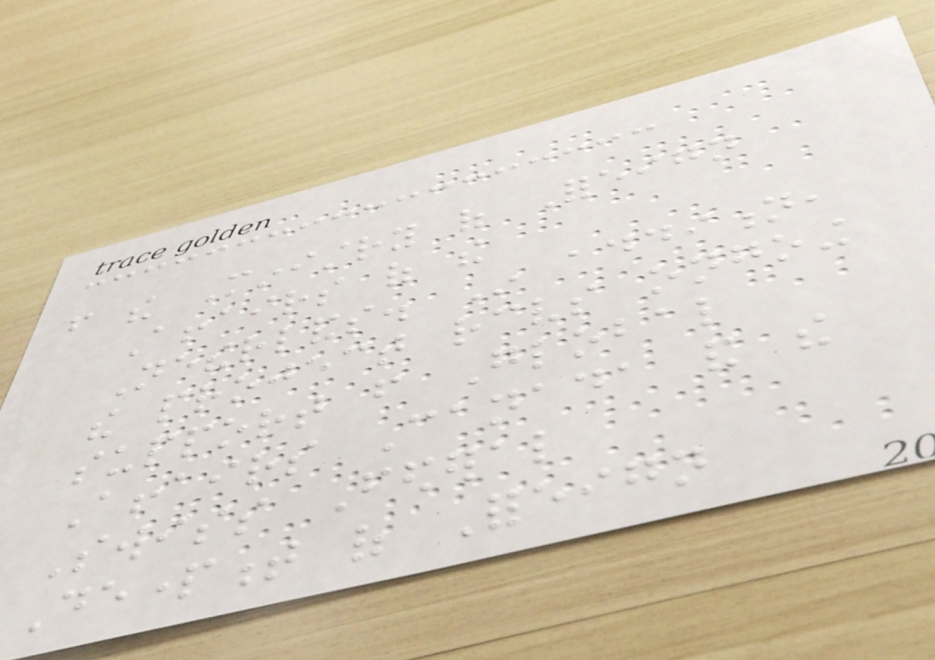from the Ministry of Foreign
Affairs of the
Netherlands. In addition,
the project receives ongoing
support from Global
Affairs Canada and the
Swiss Federal
Department of Foreign
